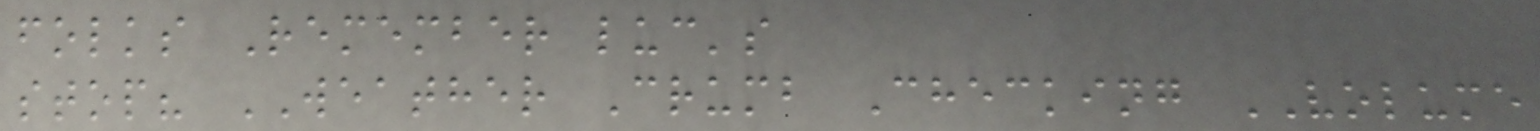folks Remember luc's
stop? WEATHER Crumb Checking VOLUME
